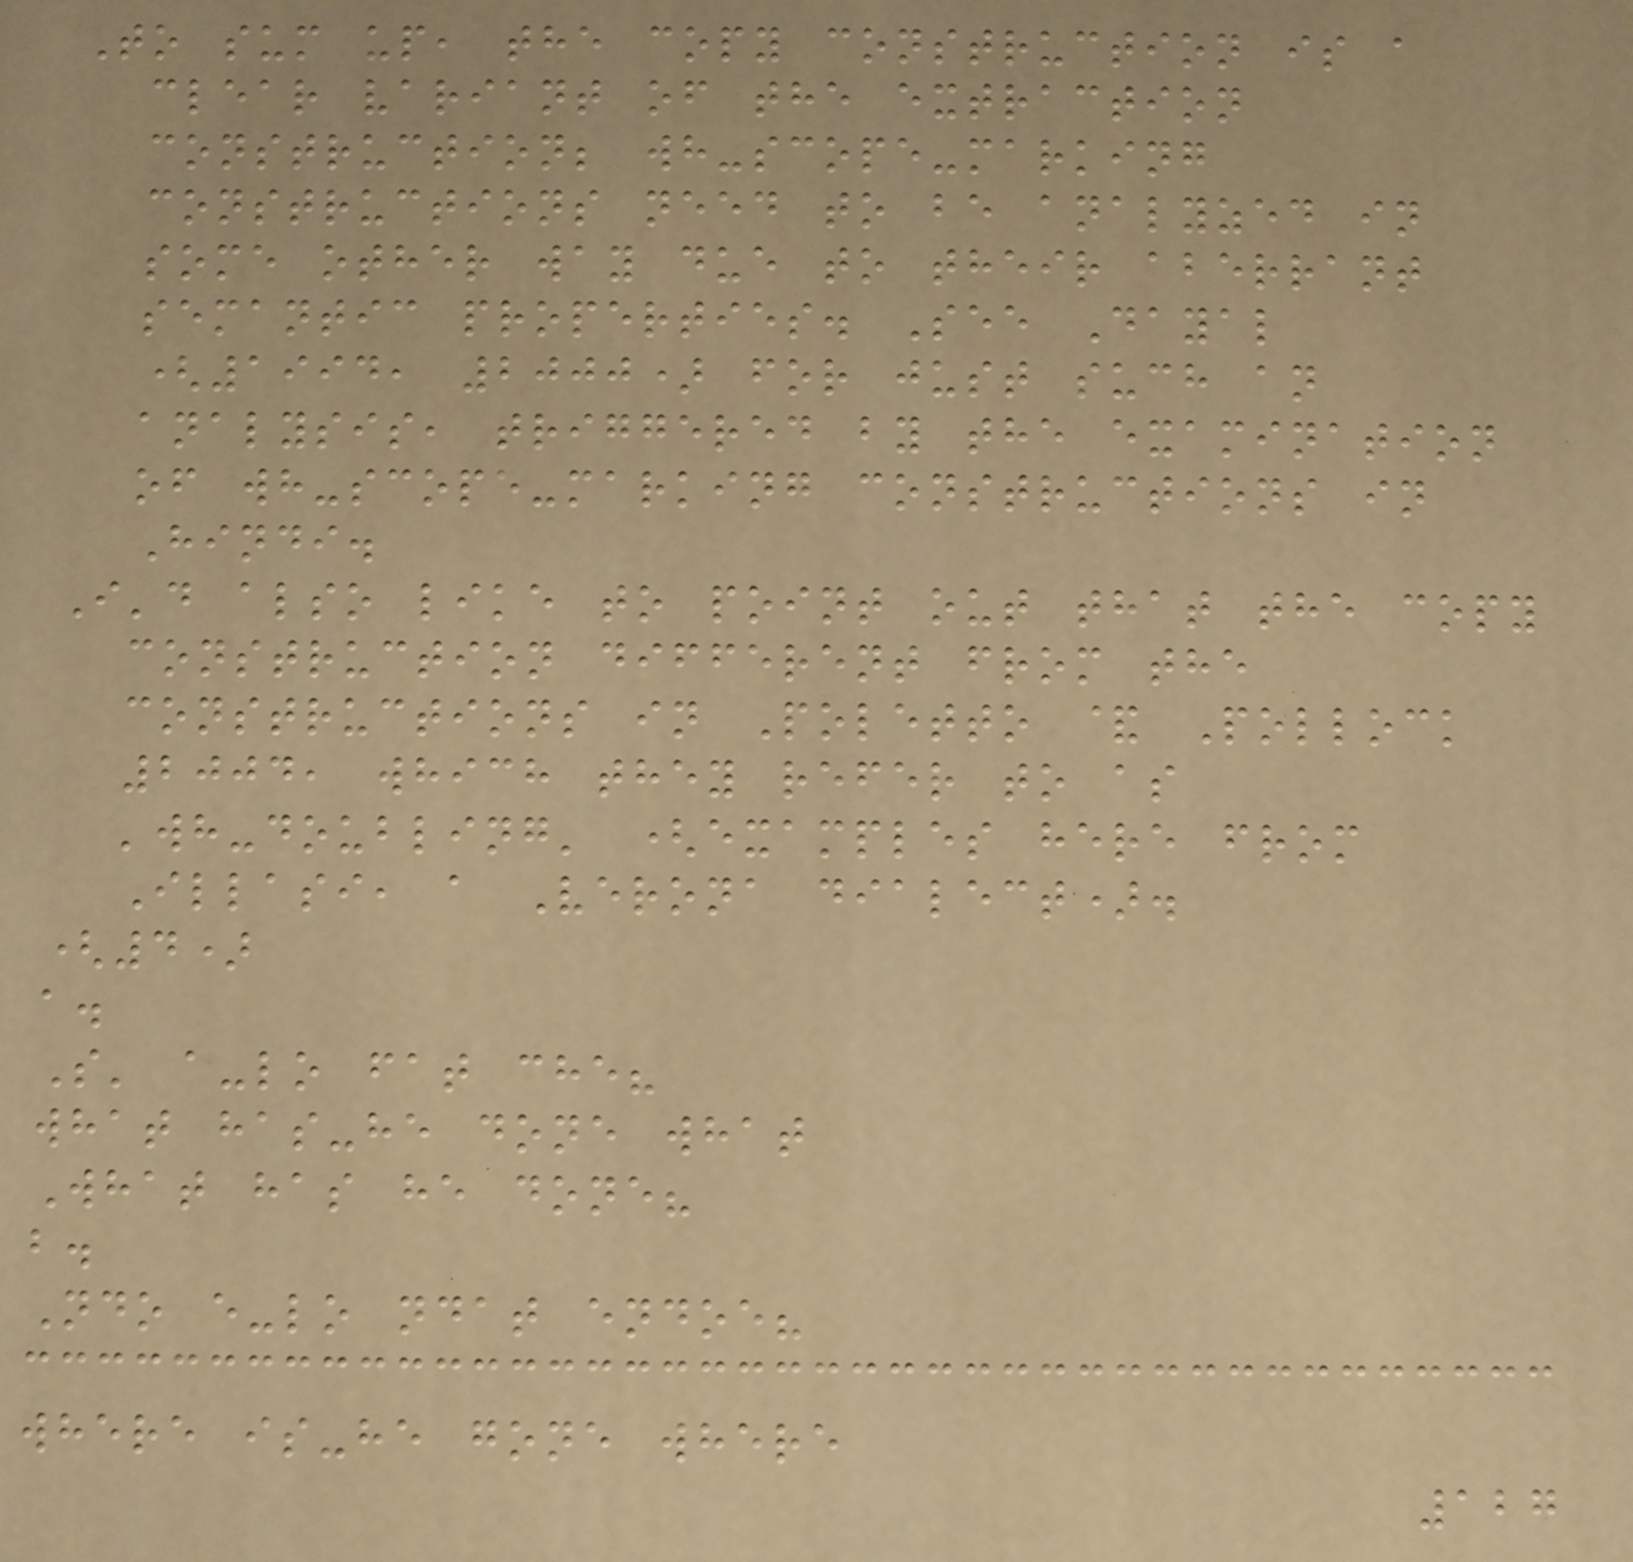To sum up, the copy construction is a
clear variant of the extraction
construction; wh-scope-marking
constructions need to be analyzed in
some other way due to their aberrant
semantic properties. See Dayal
(1994, 2000) for just such an
analysis, triggered by the examination
of wh-scope-marking constructions in
Hindi.
I'd also like to point out that the copy
construction different from the
constructions in Poletto & Pollock
2004, which they refer to as
'wh-doubling' (examples here from
Illasi, a Verona dialect).
(4)
a.
S' a-lo fat che?
what has-he done what
What has he done?
b.
Ndo e-lo ndat endoe?
where is-he gone where
127
